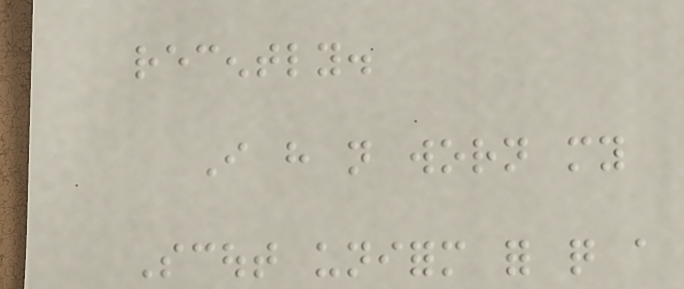recently.
I have not worn my
Scout uniform for quite a
